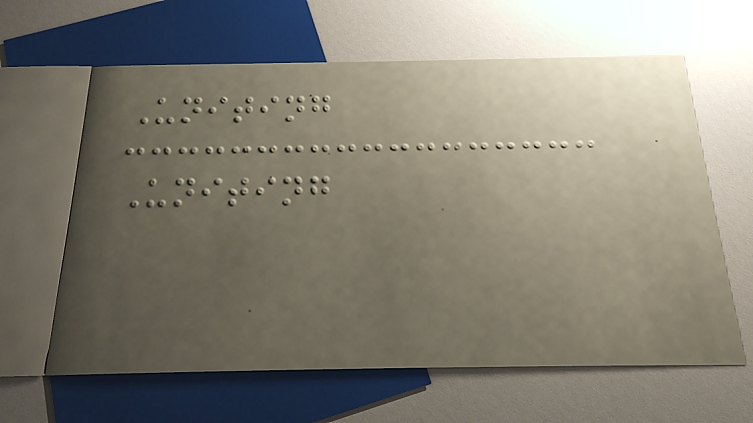Uniting
Uniting
